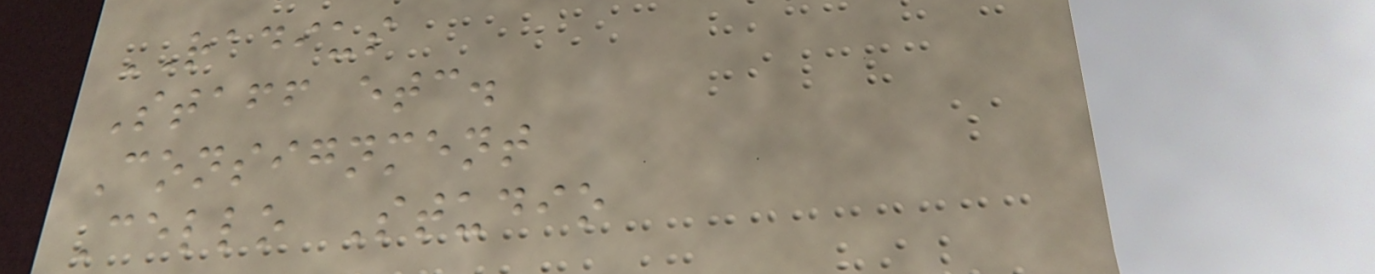RADIUS
Staff etc.
Consignment
Cello Studio
